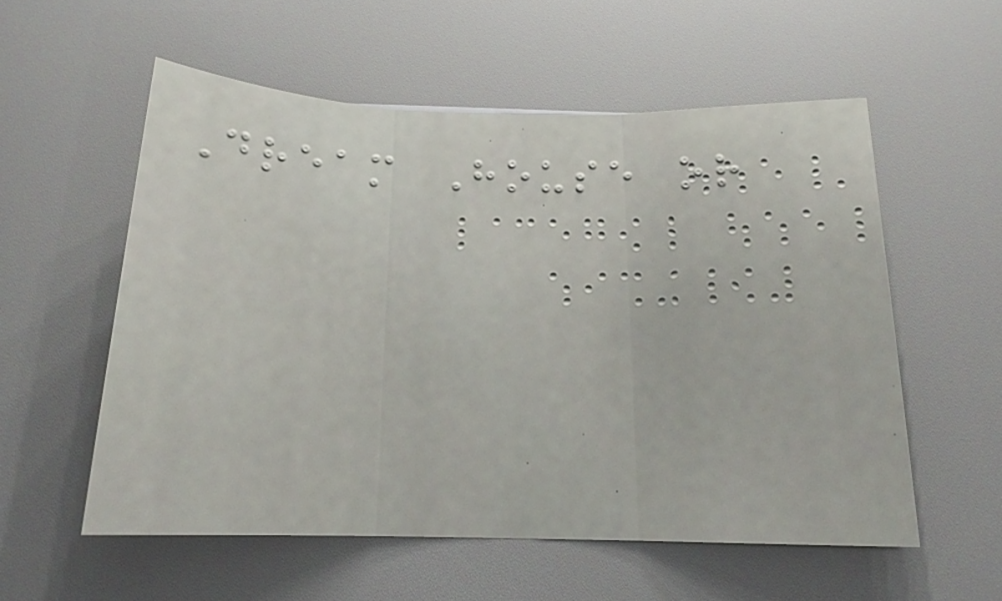Dream House or
